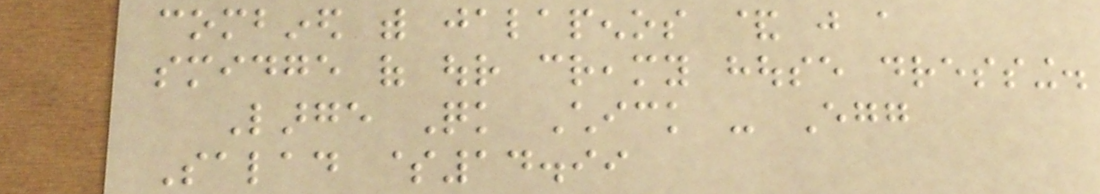combined with jalapenos & just a
smidge of our creamy house dressing.
Large Quick Chick - Egg
Salad $14.99
